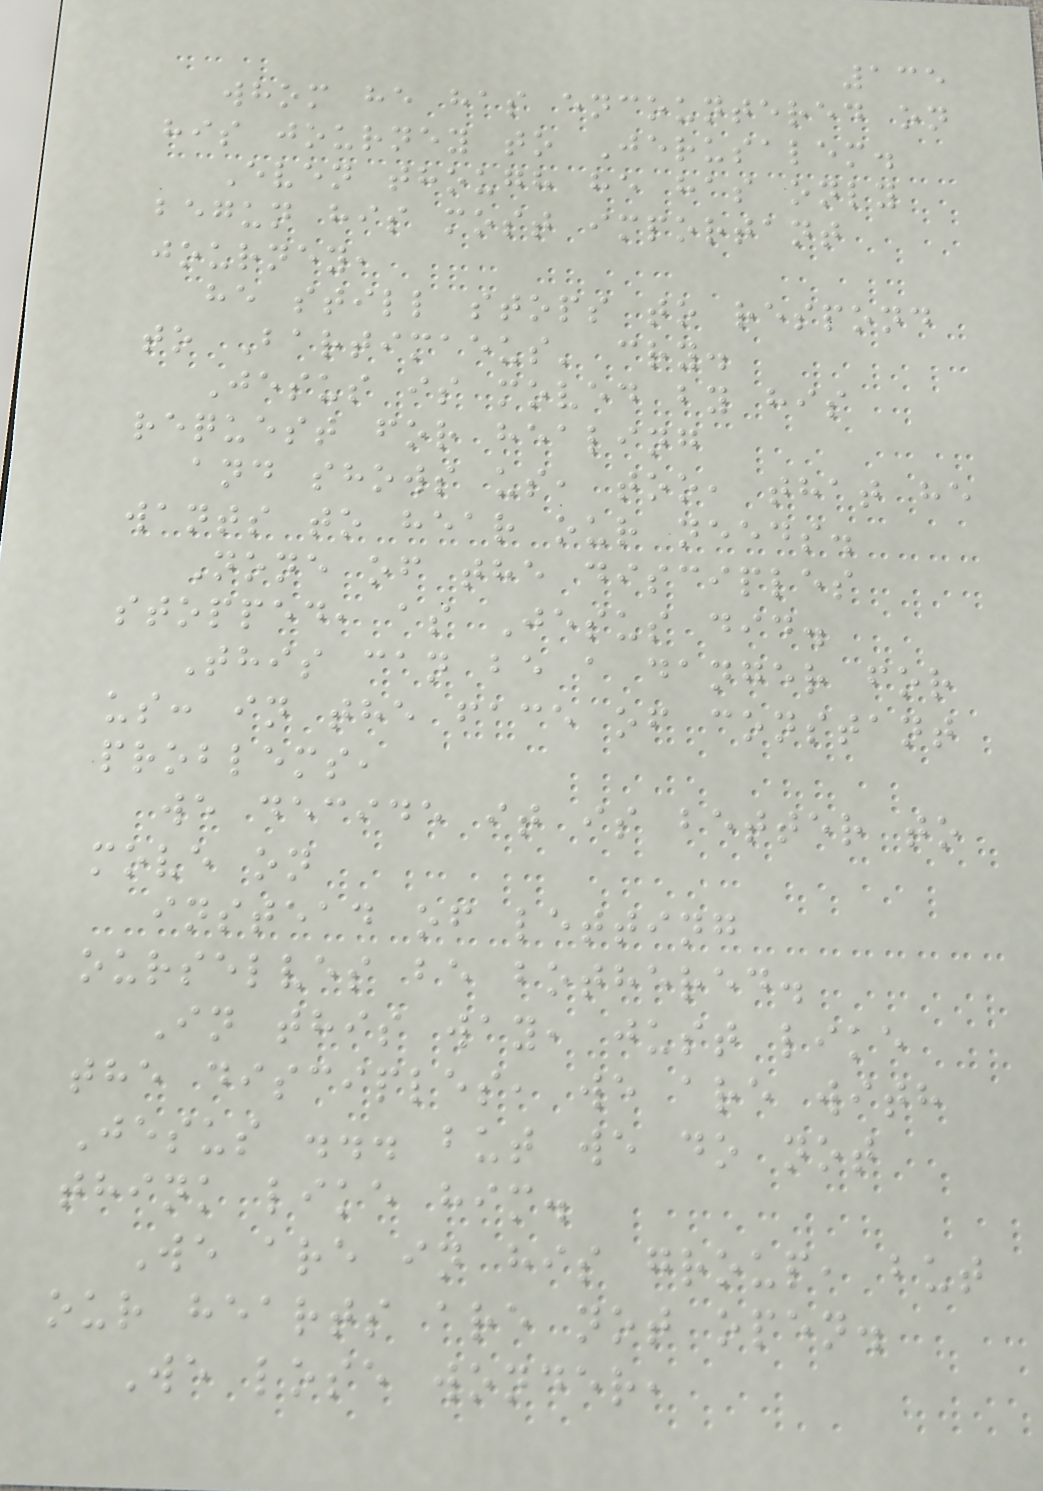135
whom he has encountered on
his journey to Jerusalem.
Even though he has only
begun his most important
journey,
he still stops to respond
to Bartimaeus' cry.
Jesus is moved by his
request for healing
and shows us, too, that he
wants to hear our needs.
None of the disciples
stopped, as Jesus did.
This can be a danger for
us: in the face of constant
problems,
we decide it is better to
move on
instead of letting
ourselves be bothered.
In this way, just like
the disciples, we are with
Jesus ... but we do not
think like him.
We are in his group, but
our hearts are not open.
We lose wonder,
